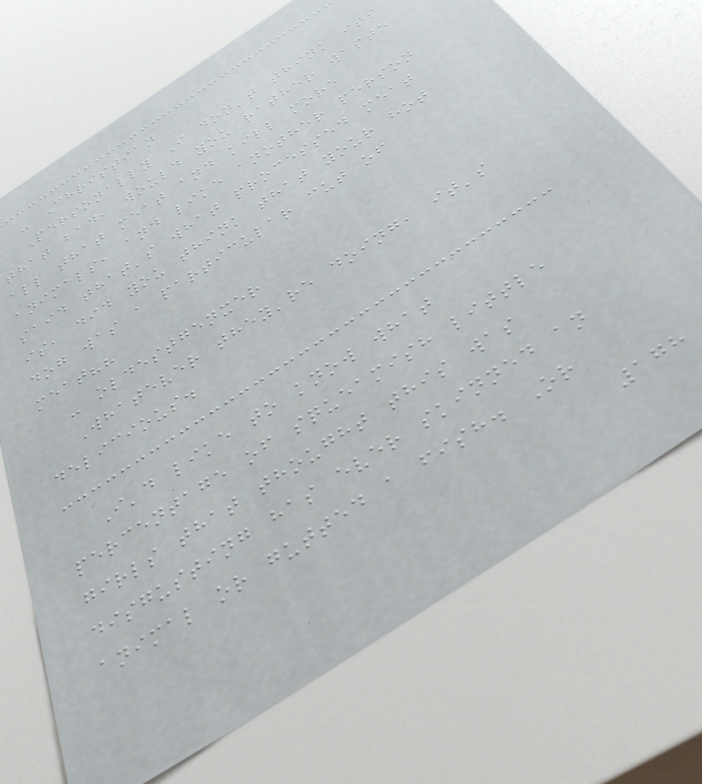- Christian
Personally I don't think its
that bad, would you rather waste
all that meat and kill more
animals, and like another person
said that's what processed meat
is, did you think that your hot
dog was a particular cut of
meat??
- oldestgenxer
Whatever they're doing, it's
delicious.
I'd like to know what
percentage of squeamish little
girls that thought this was
disgusting has ever skinned an
animal or gutted a fish. Or
178
